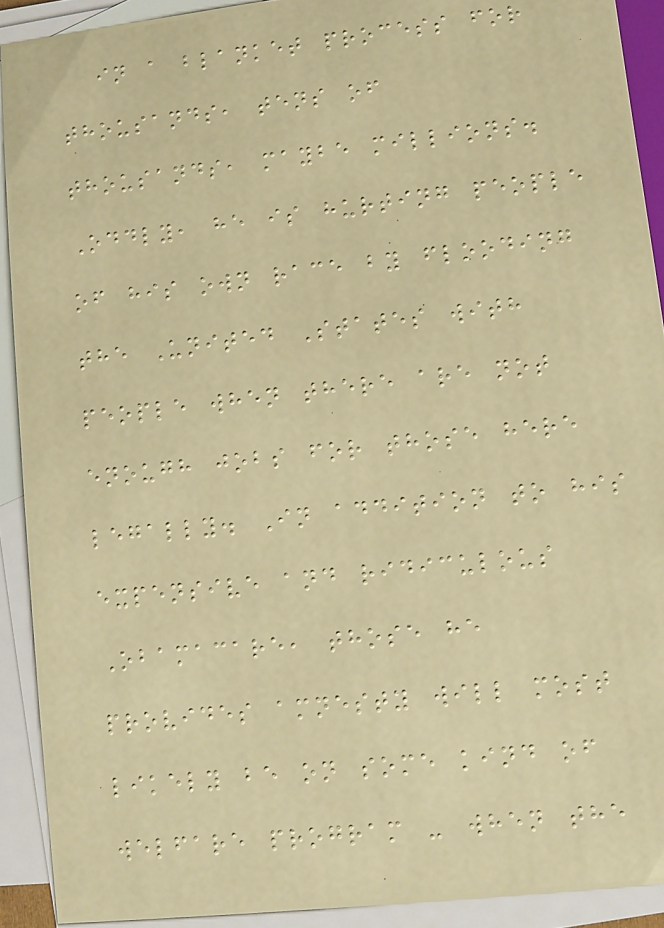in a blanket process for
thousands, tens of
thousands, maybe millions.
Oddly, he is hurting people
of his own race by flooding
the United States with
people when there are not
enough jobs for those here
legally. In addition to his
expensive and ridiculous
Obamacare, those he
provides amnesty will most
likely be on some kind of
welfare program - when the
